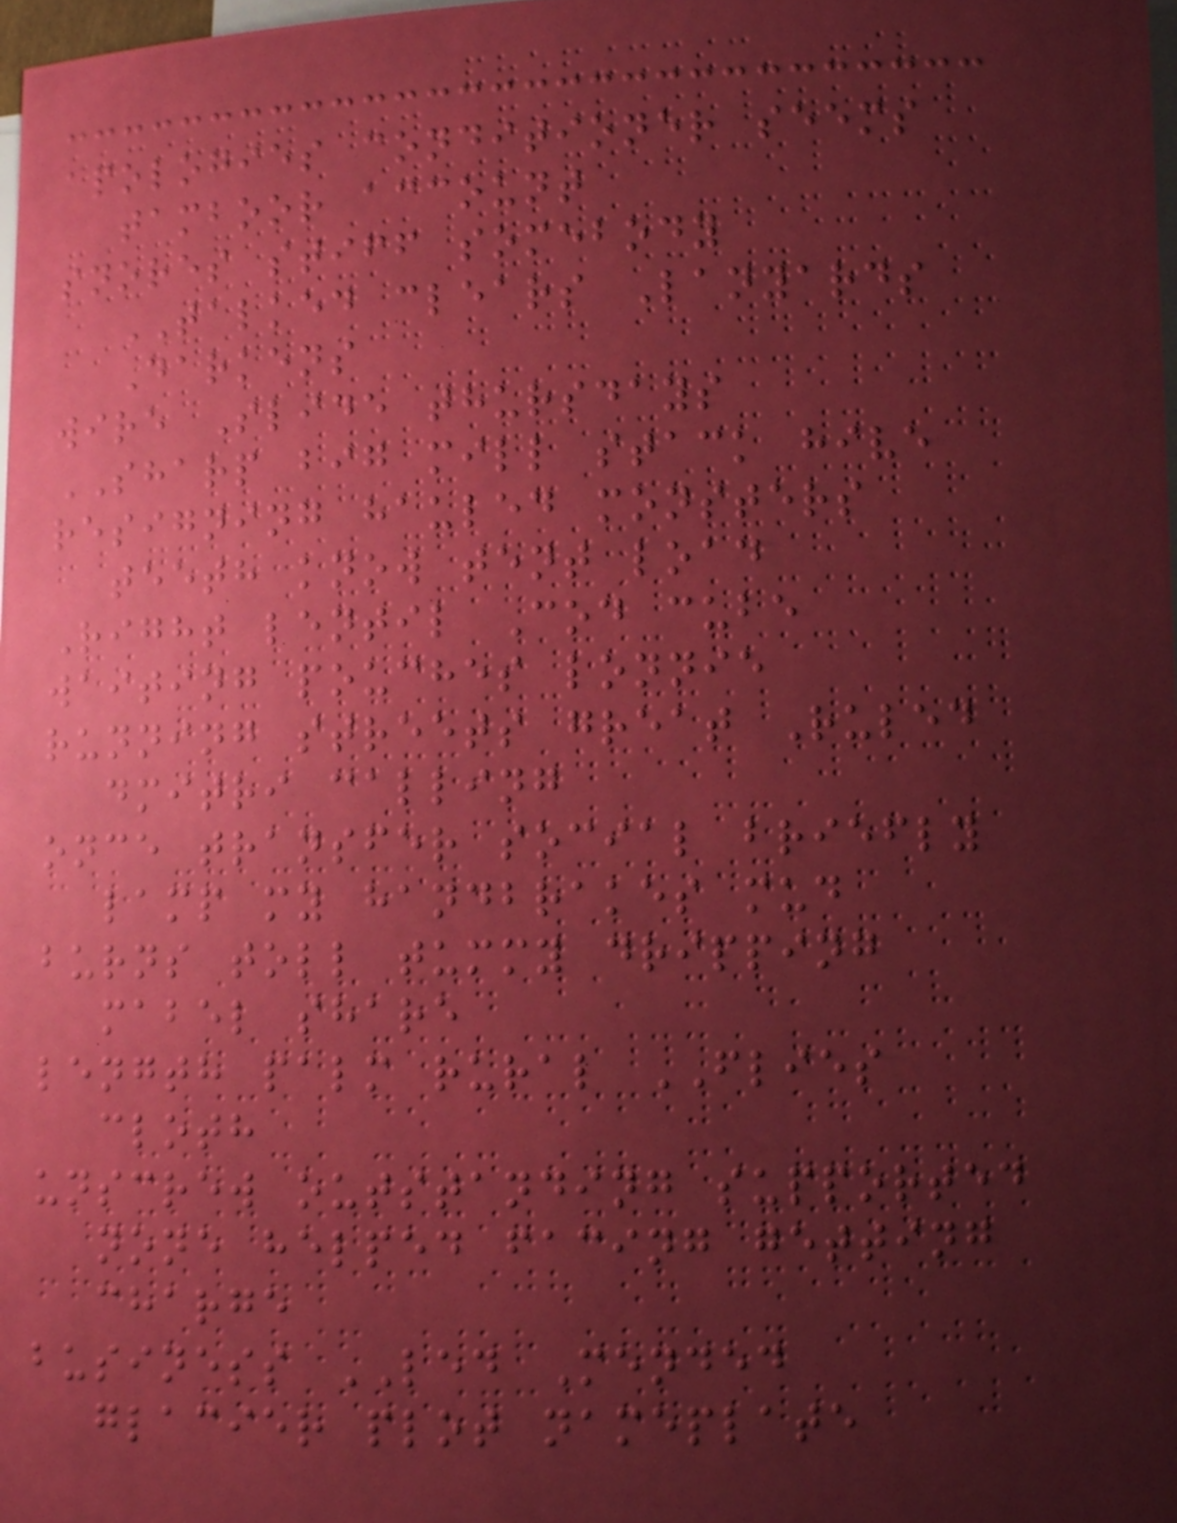apologies conditioner seems
tamboor account
snores stiff somebody
TALKED clears Lanyards
Darkens
wire Slide thursdays
SHARP big mill stack hive
resigning hauled monsters
teeth know tent load
Right lentil Cod cube
waiting pouches lonnie
running streets great Ruled
dmitri calling
once transfer social briefly
lamp my handbrakes mud
burns toll tummy dripping
mabel share
length palm rural FLIES
cloth
unscrew outstanding supported
none helped facing getting
charge
business LED Mended
glacier plot nameplate
